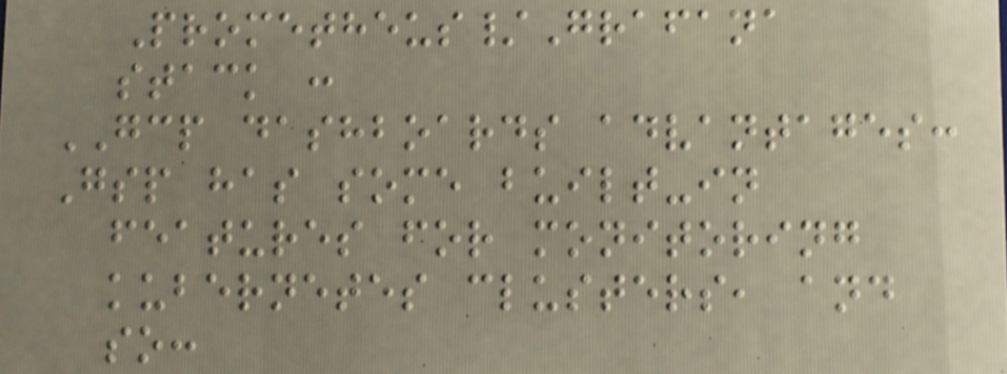Prometheus/Grafana
stack :
GCP dashboards advantages:
Gsp has some built-in
features for monitoring
kubernetes clusters, and
so:
